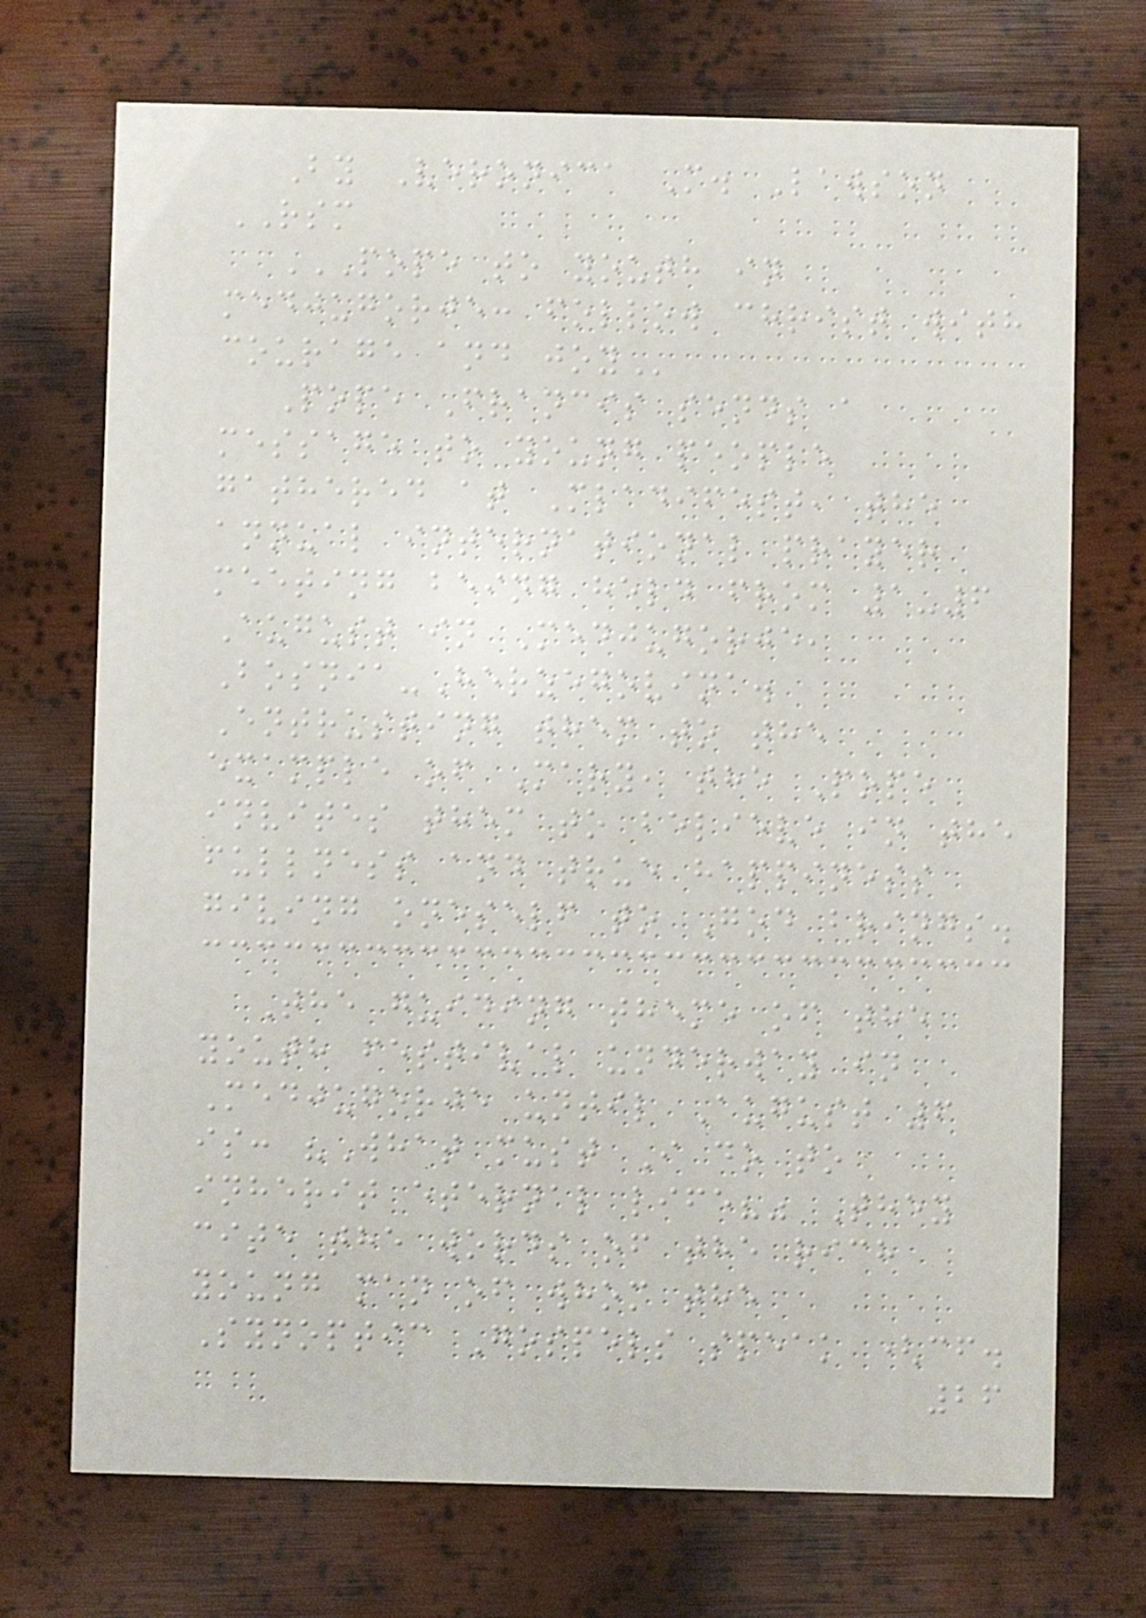By Veronica M. Lawson
RSM
POPE TO YOUTH IN
MEDJUGORJE: FOLLOW CHRIST WITH
COURAGE AND JOY
Pope Francis sends a
message to young people
gathered at Mladifest, the
annual international prayer
meeting being held from 1-6
August in Medjugorje,
Bosnia-Herzegovina.
Entrusting them to the
example of Mary, the Pope
invites them to believe in the
fullness and true happiness
giving oneself to God brings.
The guiding theme of the
youth festival underway in
Medjugorje until August 6
is: "What must I do to
inherit eternal life?" They
cite the words of the rich
young man of whom the
Synoptic Gospels speak (cf.
26
